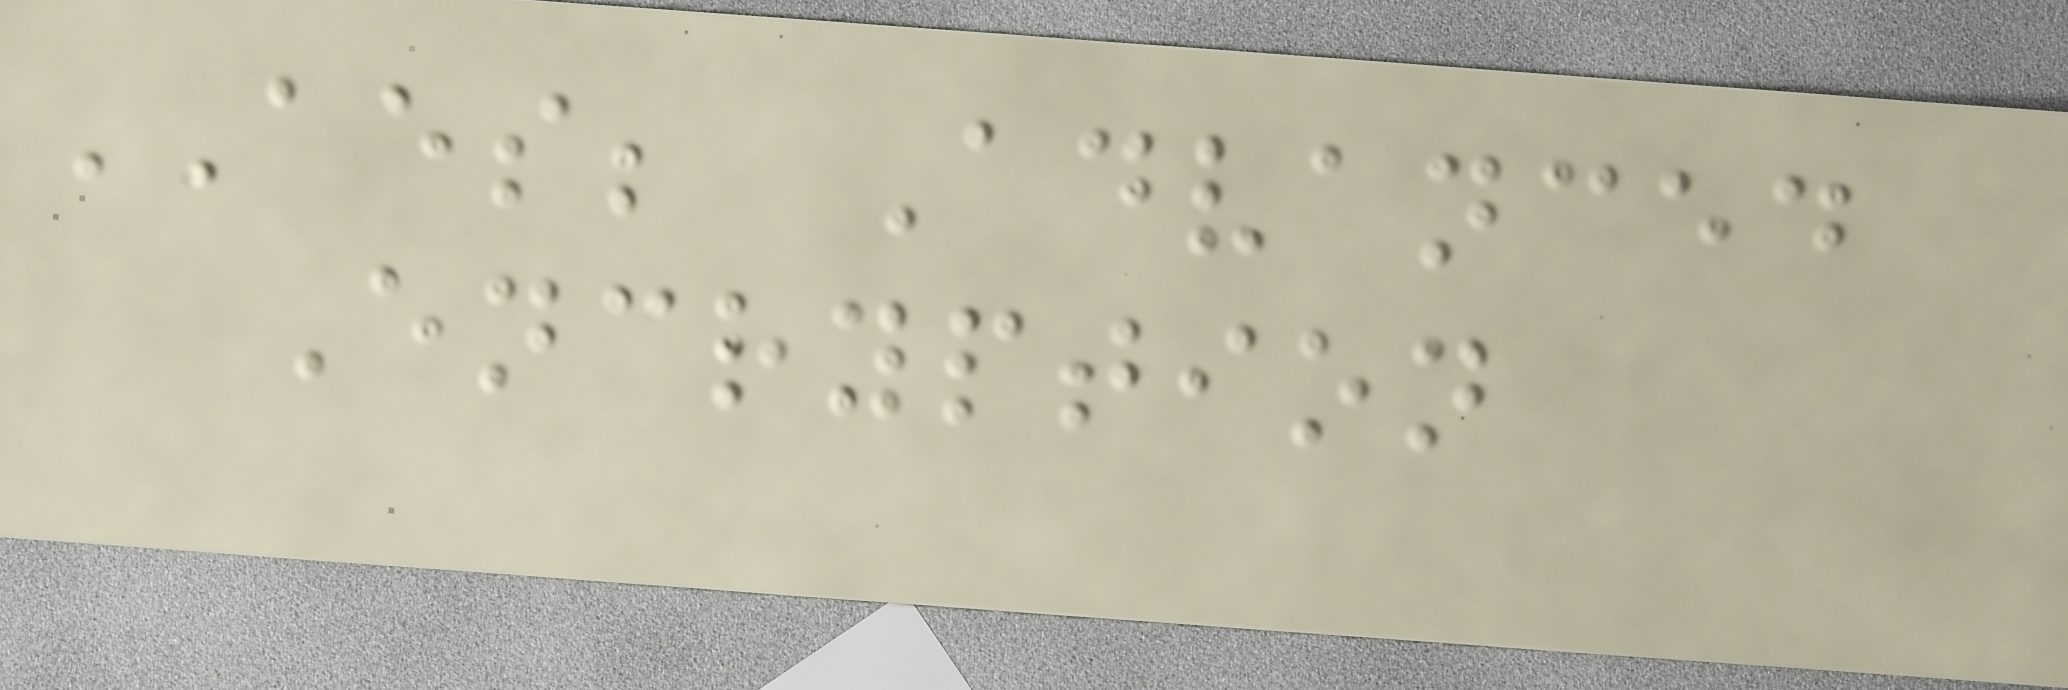AES; Advanced
Encryption
